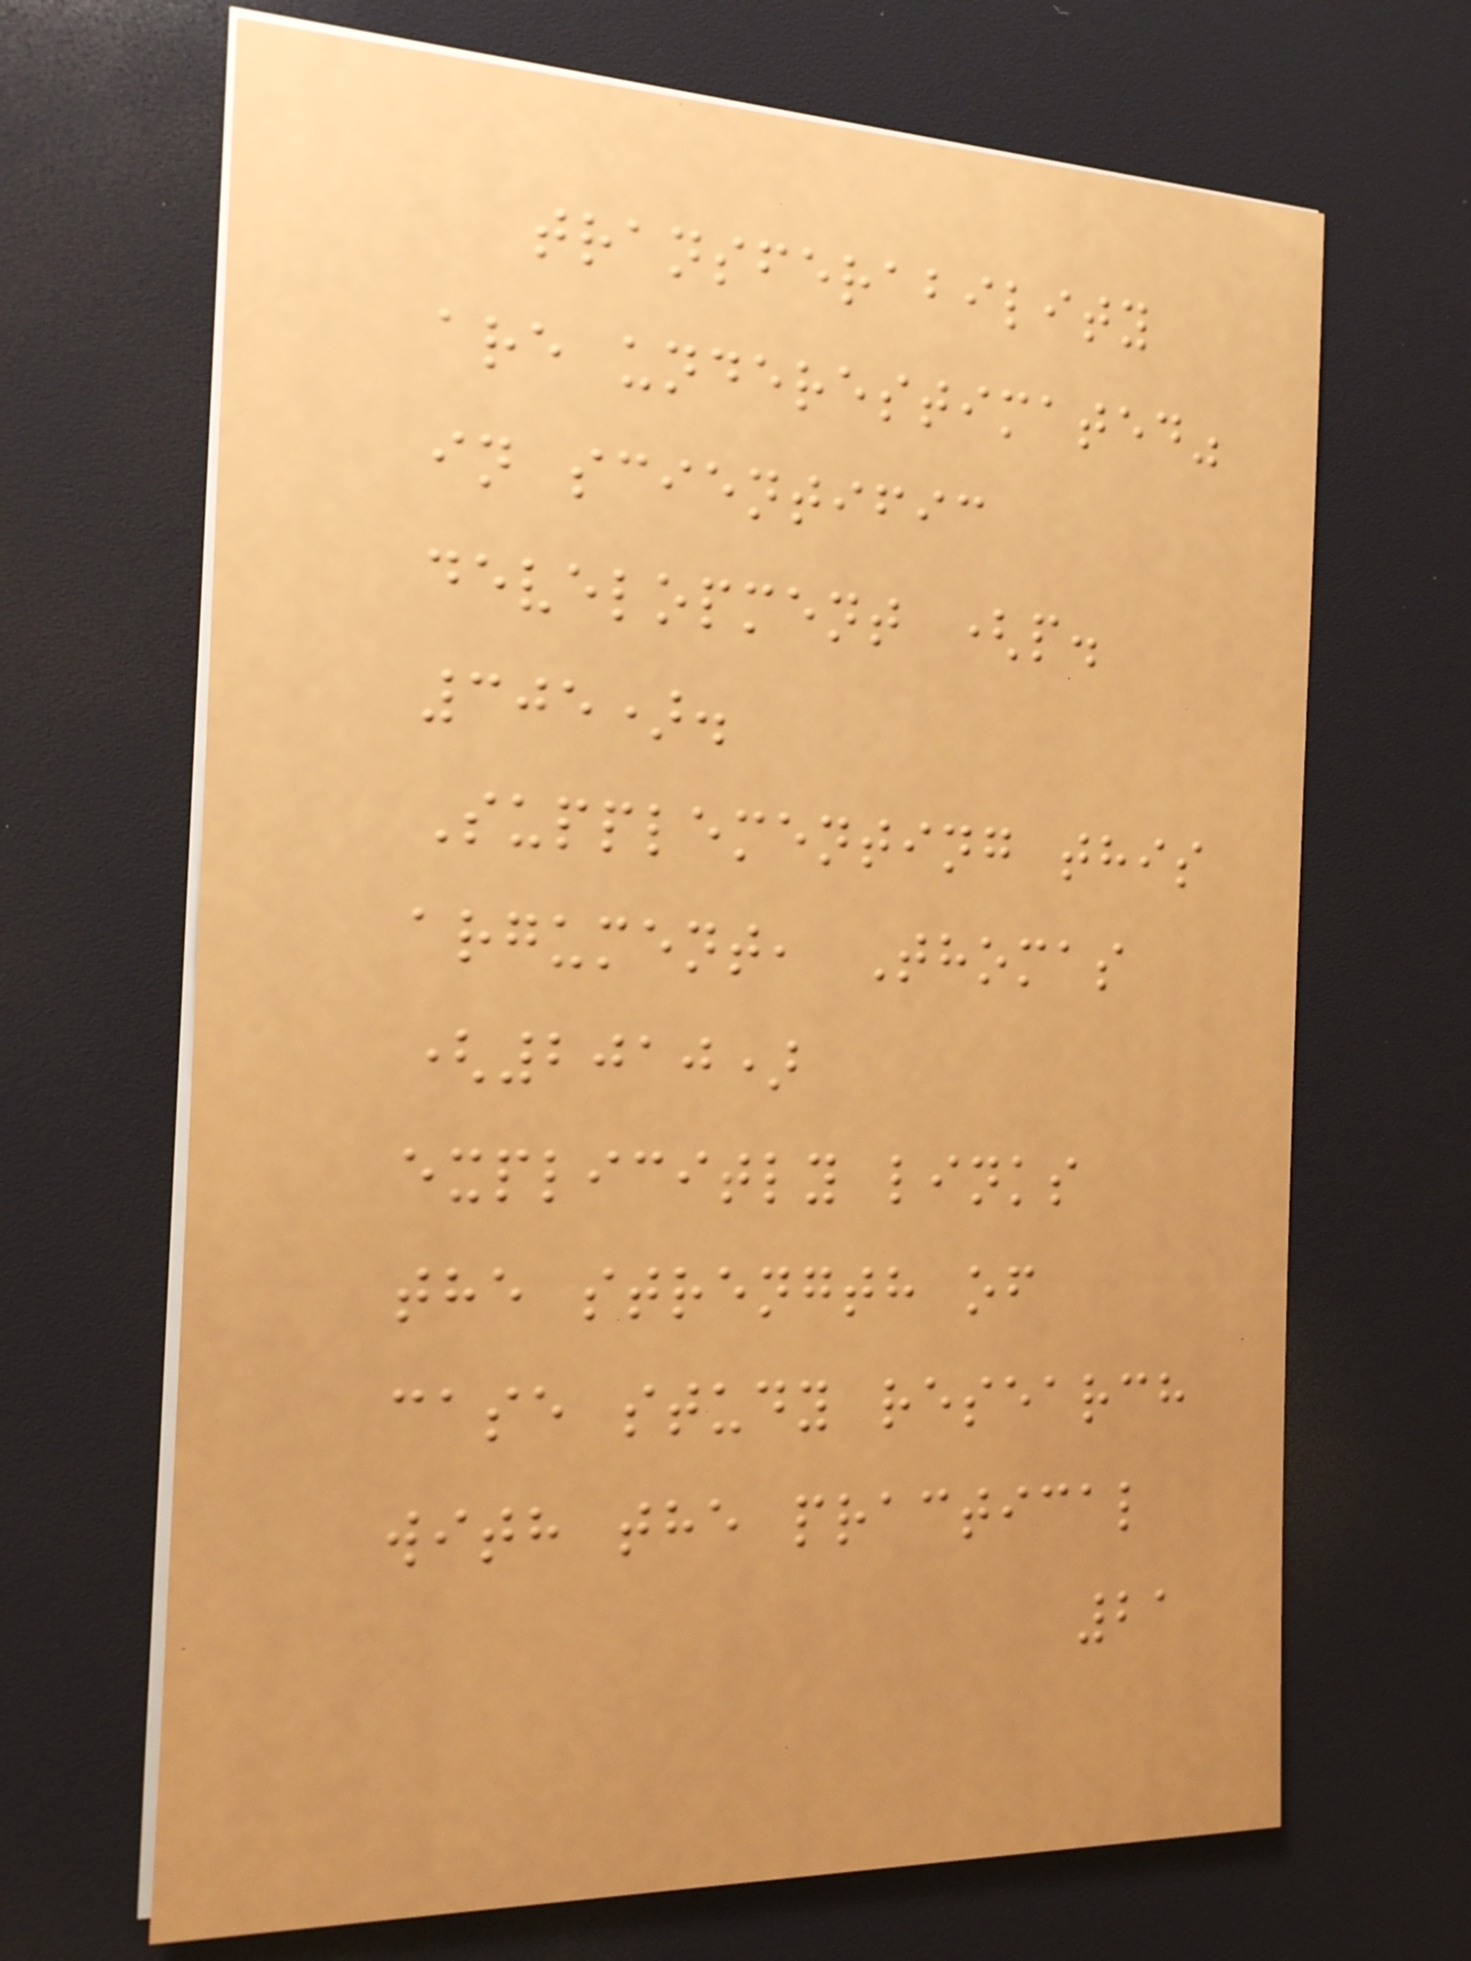transferability
are underestimated"
in scientific
development (p.
305).
Supplementing this
argument, Thomas
(2010)
explicitly links
the strength of
case study research
with the practical
21
